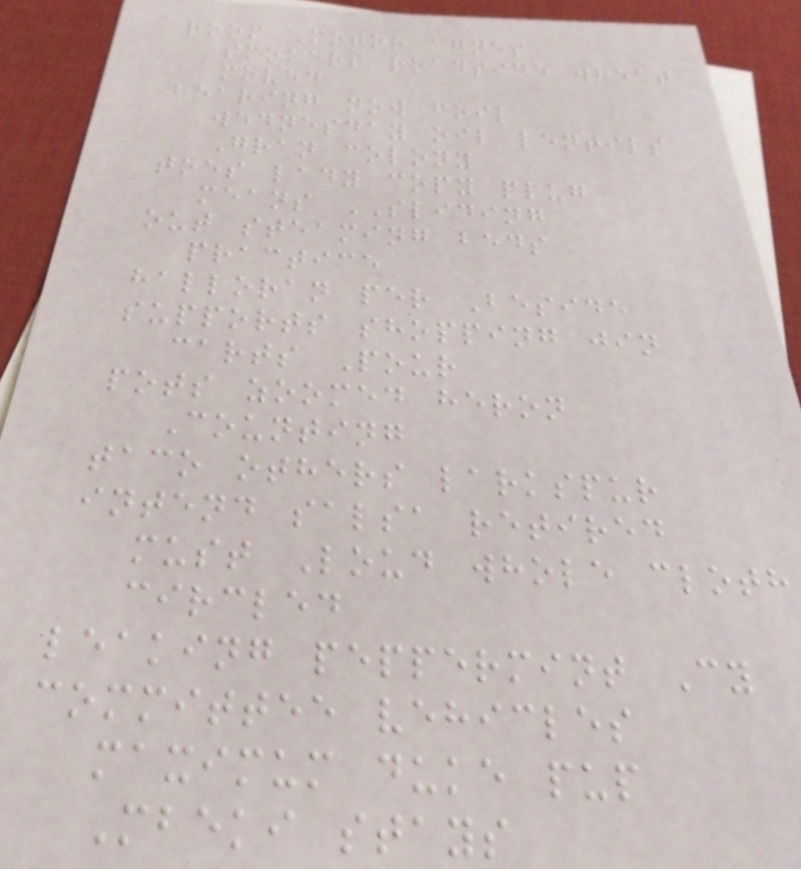room Motor agnes
smokers roadside wheat
moved
bearing now foil
wednesday oil lentils
Gran colony
toes lady copy plug
means SLIDING
out steaming beds
practice
halloran per Beside
supports shopping jin
carts Pour
pots zoomed heron
Counting
taco others larkspur
intend salsa retired
must Loud whole cloth
circled
leaking peppermint Cy
committee vehicles
maximum duke pup
Mbeki stays
